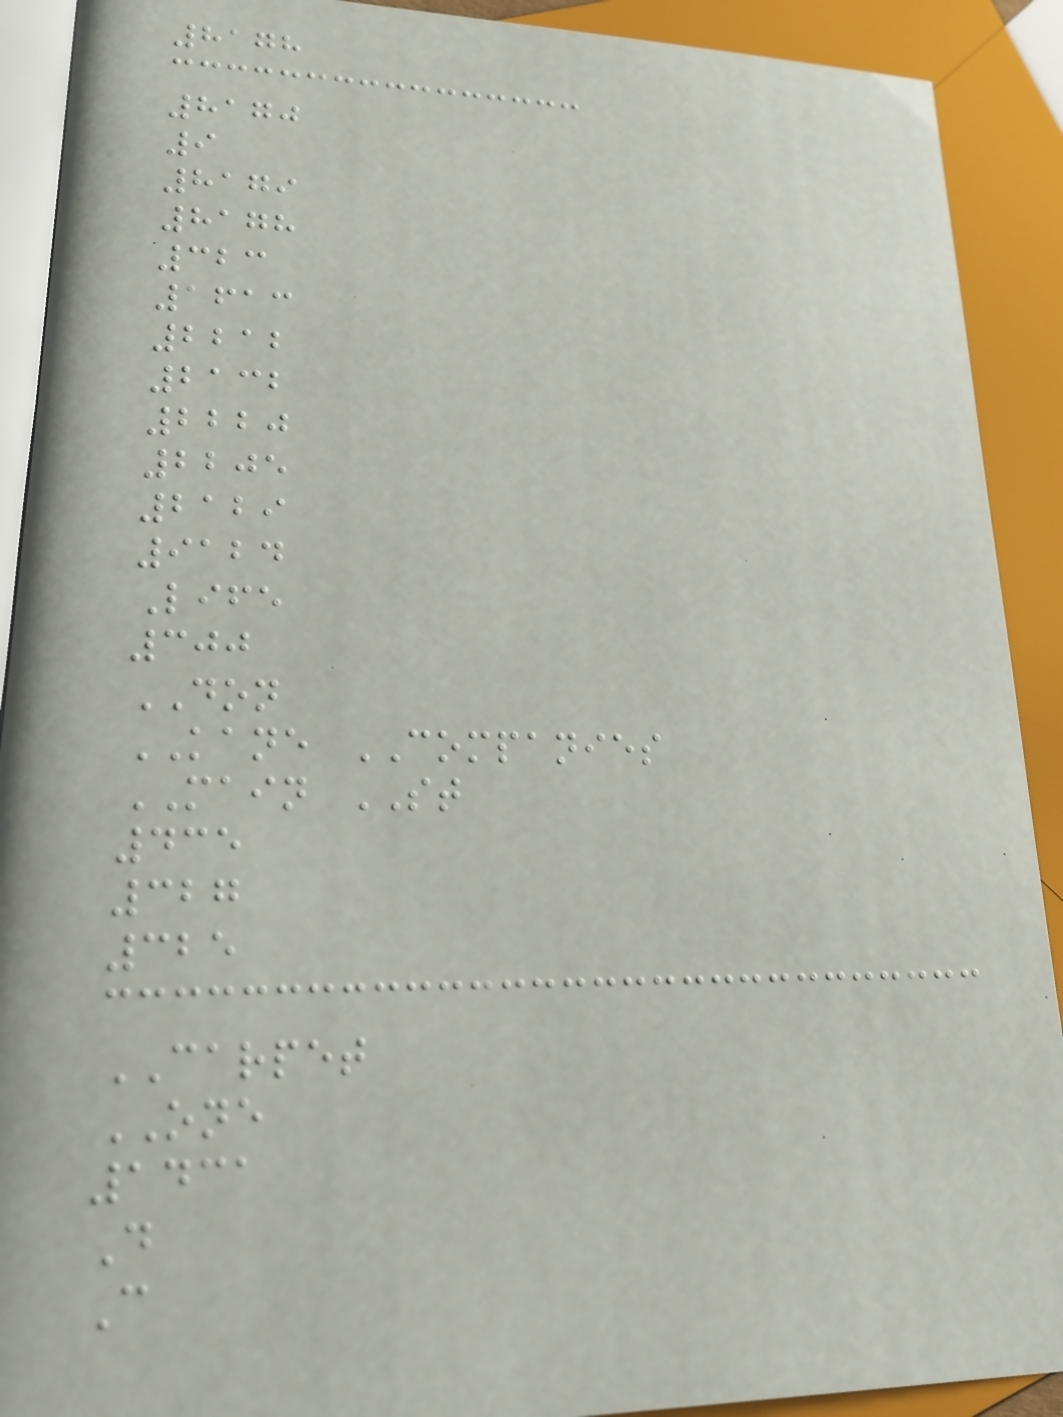8178
8170
9
8179
8178
323
1613
2212
2132
2220
2205
2129
9124
Life
300
DON
KANE COMPANIES
MAIN ST
435
327
325
CARPET
ONE
1431
D
C
